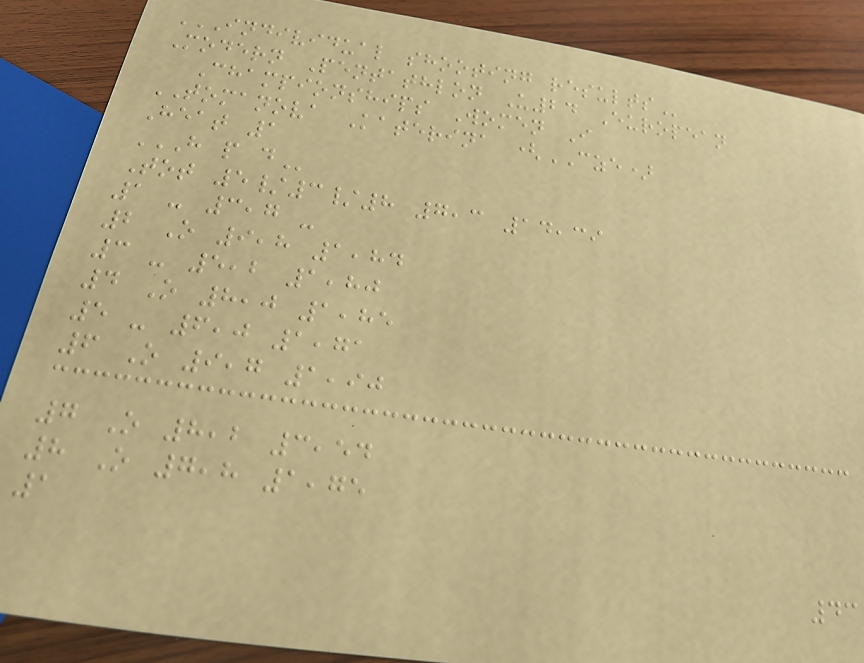INDIVIDUAL SHOOTING RESULTS
Modern Pentathlon U24 European
Championships Women I
TOMANOVA Katerina (CZE)
Heat 1
H P D
Tot 5/3/8 7,3 14,39
1 - 3,7 -
2 O 9,8 1,84
3 - 5,2 1,80
4 O 8,0 1,85
5 - 6,0 1,71
6 O 9,7 1,90
7 O 8,2 3,54
8 O 7,8 1,75
1
43
